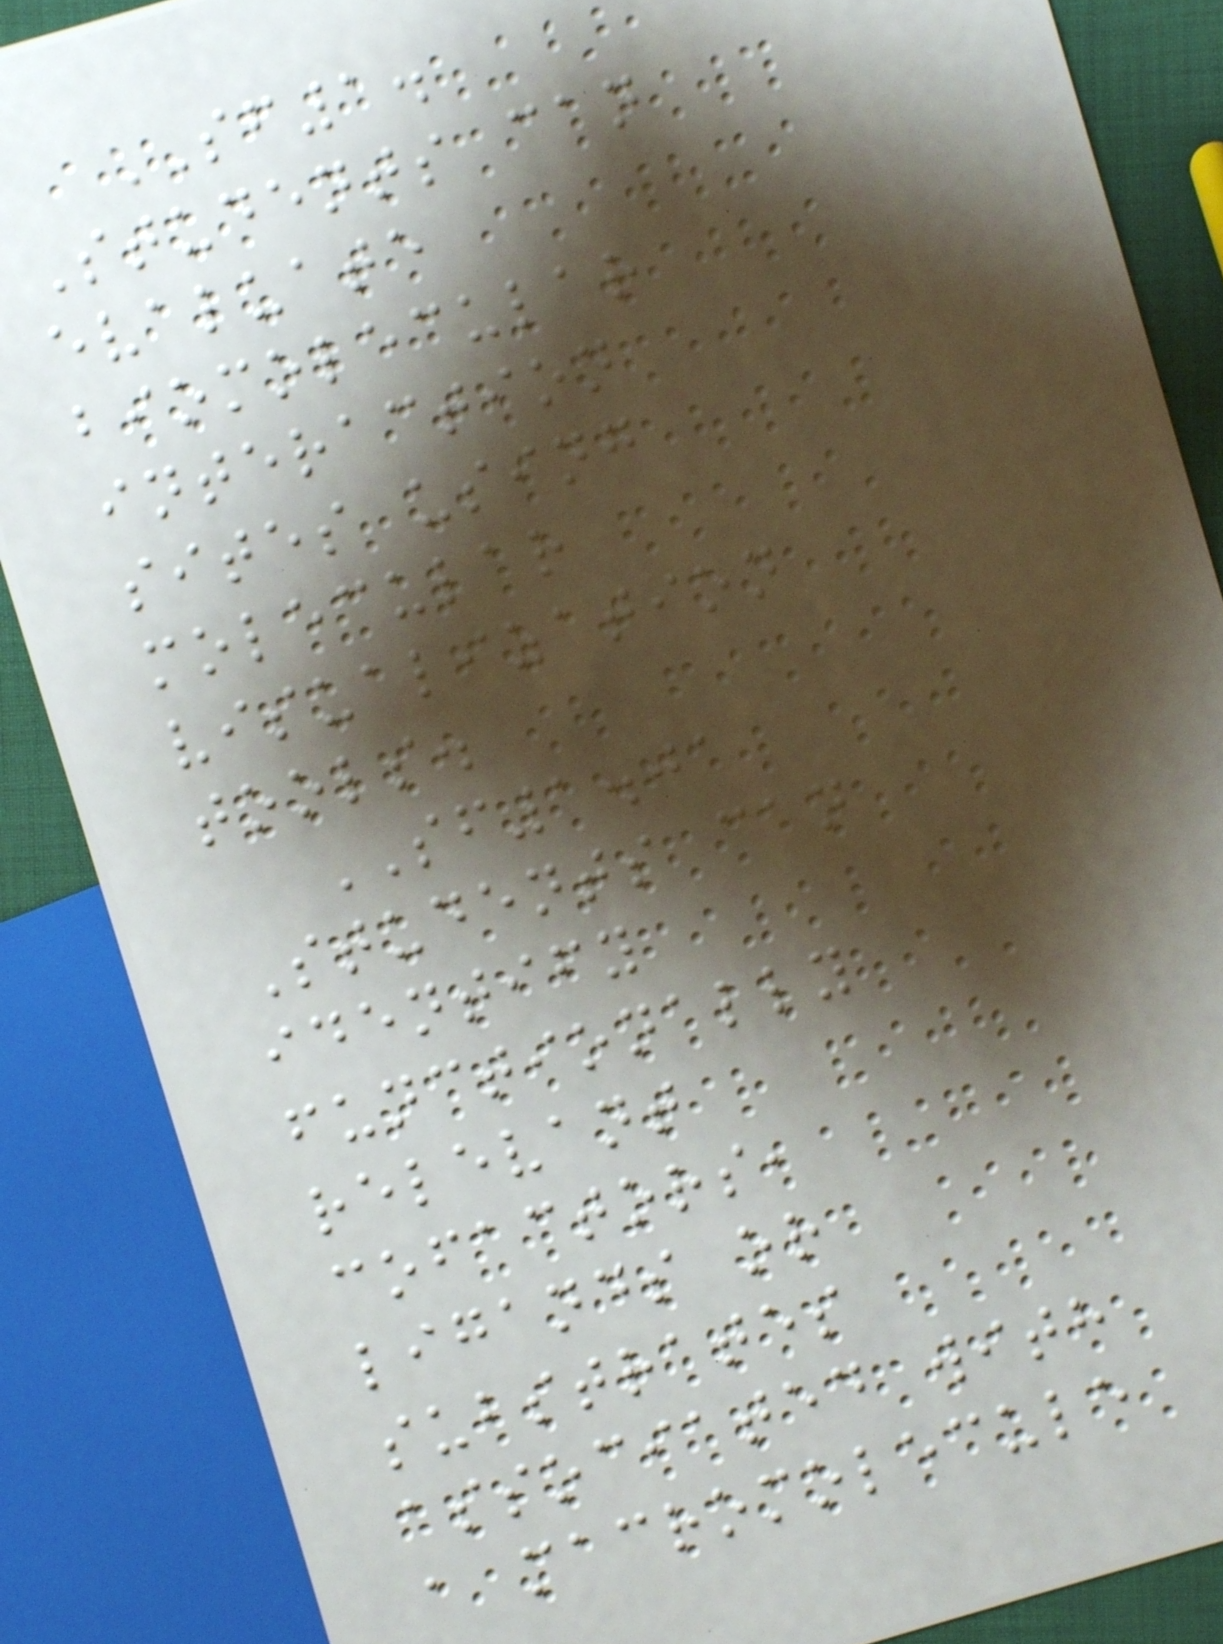SF1.
Students can
evaluate
biomolecular
interaction
sites using
molecular
visualization
tools.
SF1.01
Students can
identify
functionally
relevant
cofactors,
ligands or
substrates
associated with
a macromolecule
